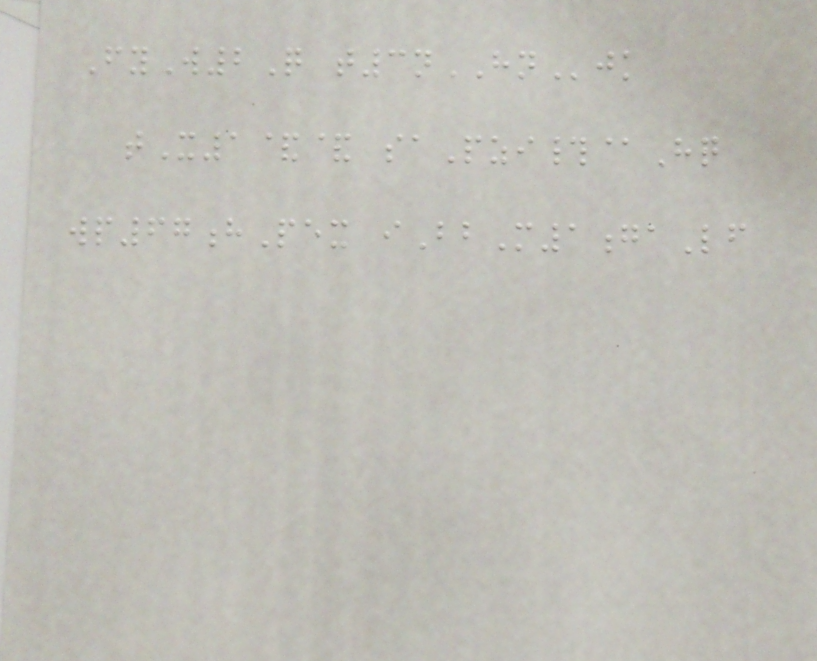FyW2Q t3nHNjk
tX1&& saPzi#@Hq
wp67hPex iBbM1gaLf
